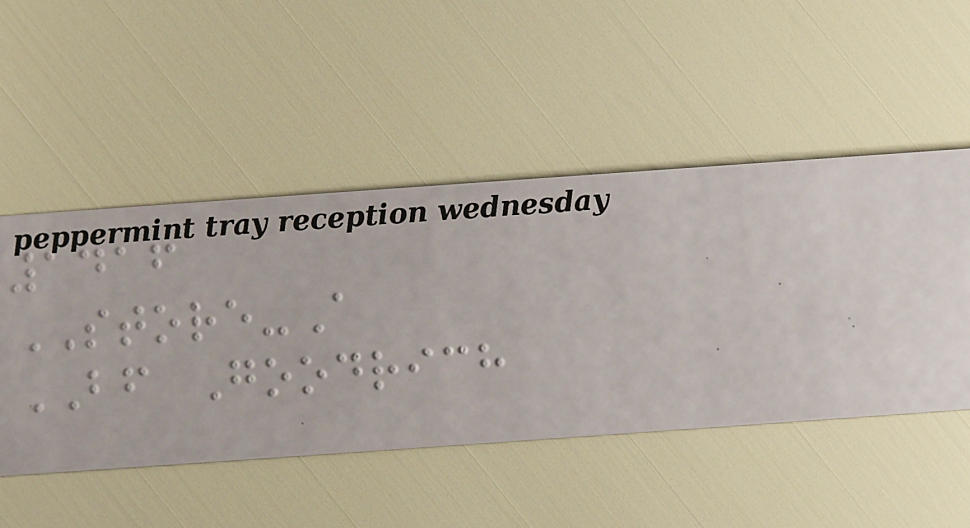1416
STORE-A
BF Goodrich
